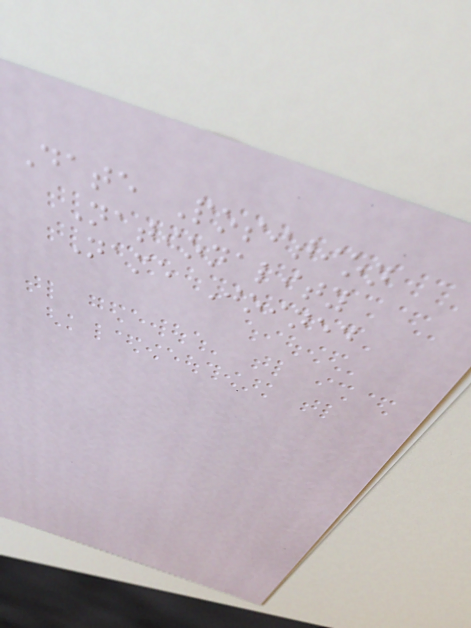Date Position
Nationality
Name Joined
